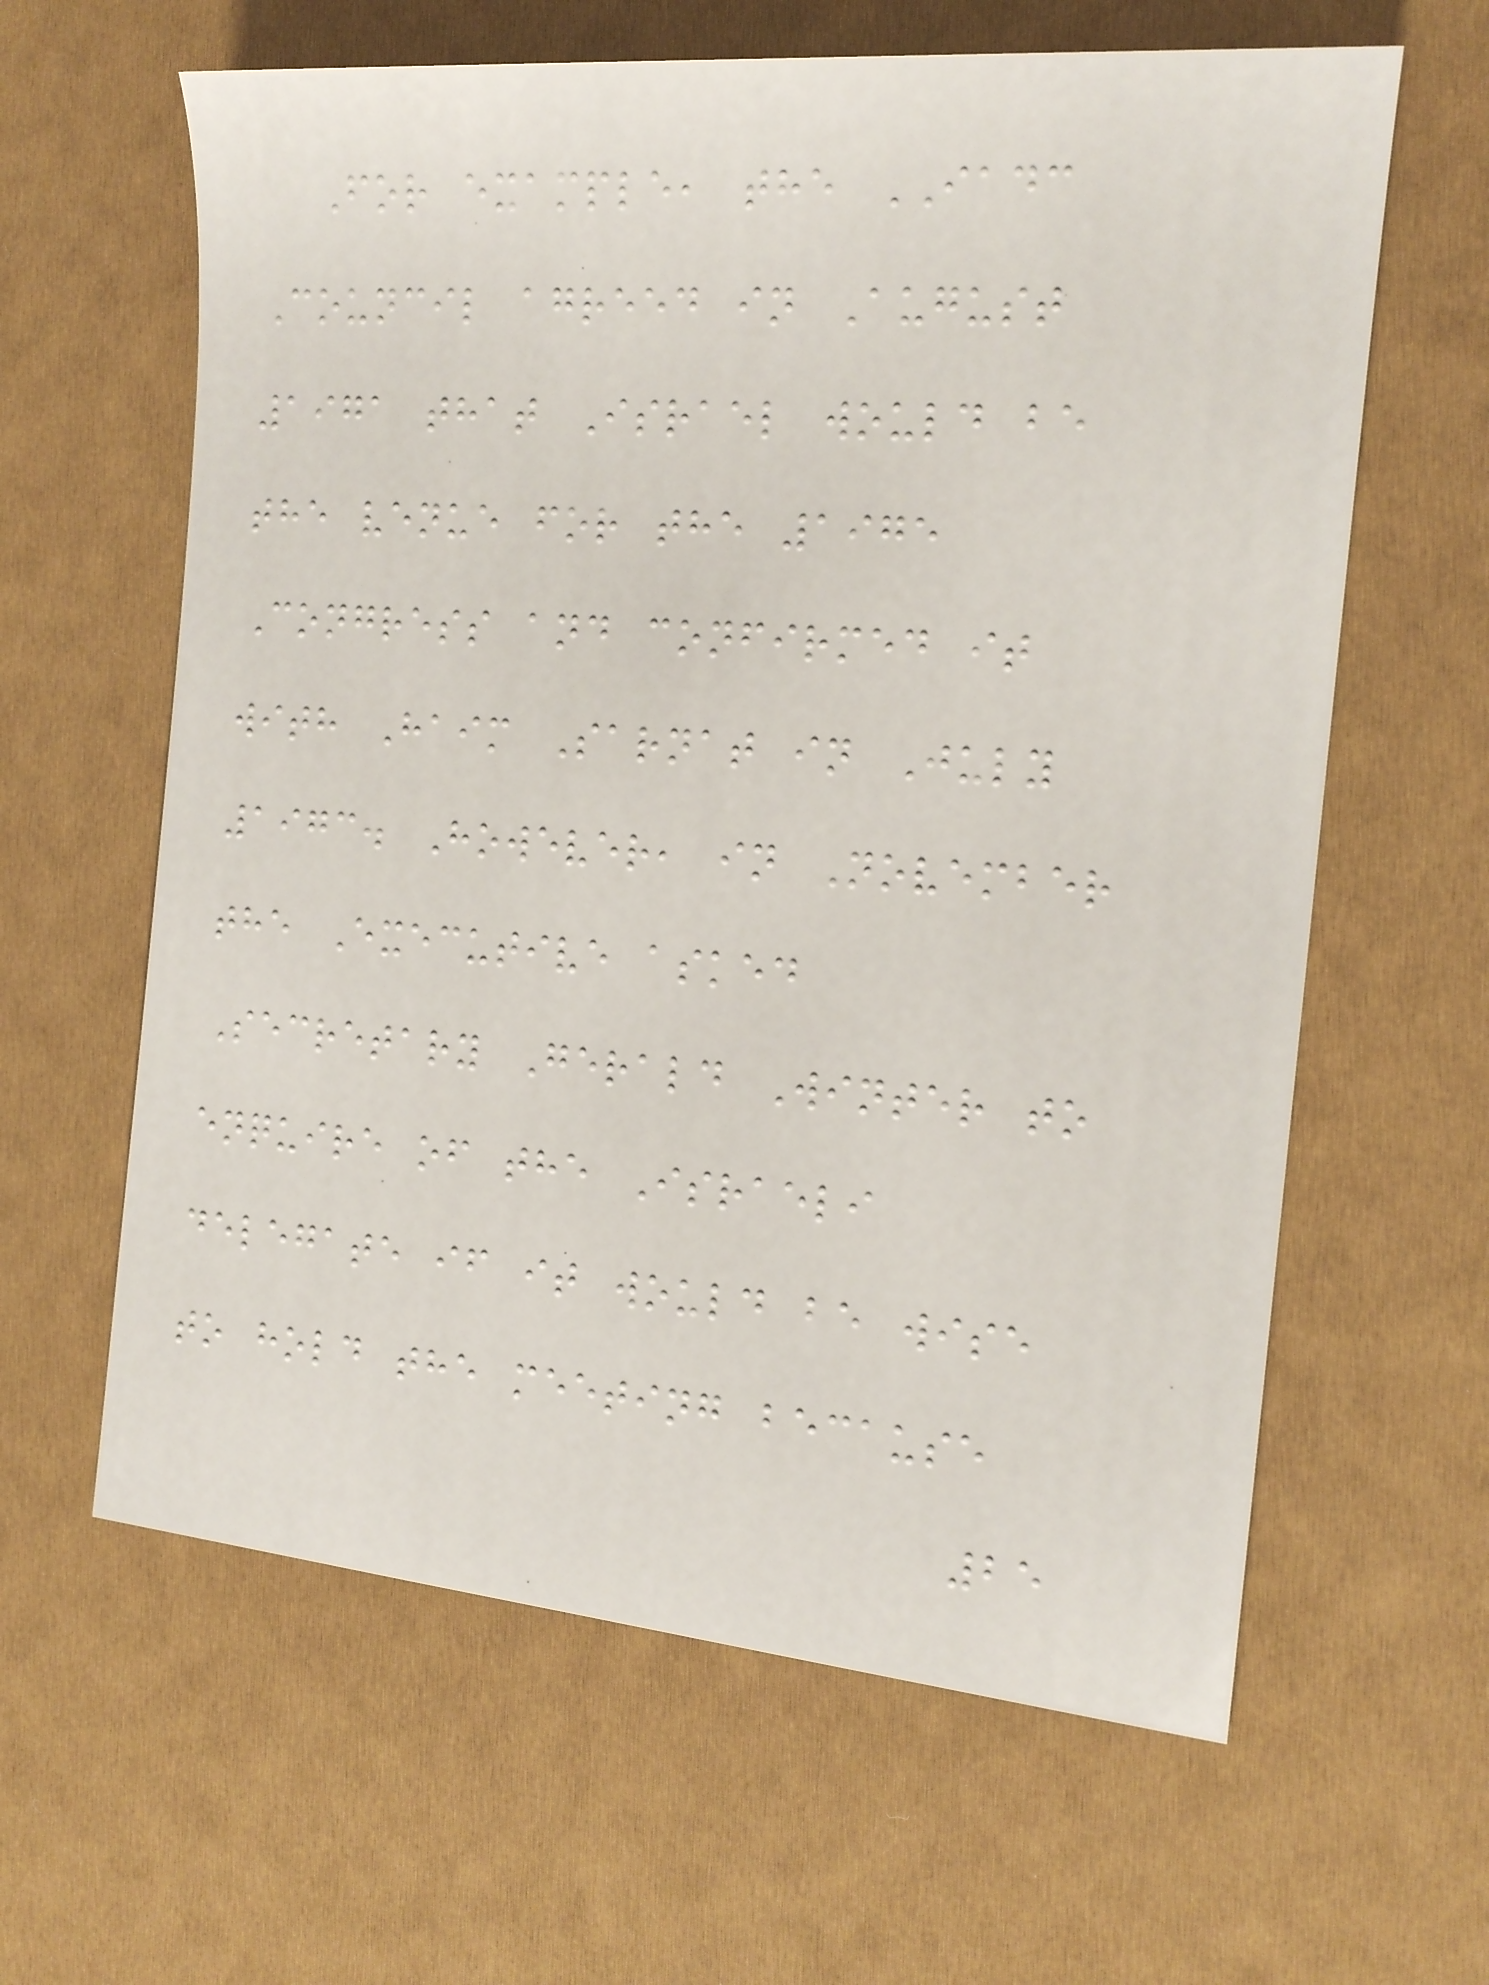For example, the IADC
Council agreed in August
1971 that Israel would be
the venue for the 1975
Congress and confirmed it
with Haim Sarnat in July
1973. However, in November
the Executive asked
Secretary Gerald Winter to
enquire of the Israeli
delegate if it would be wise
to hold the meeting because
25
